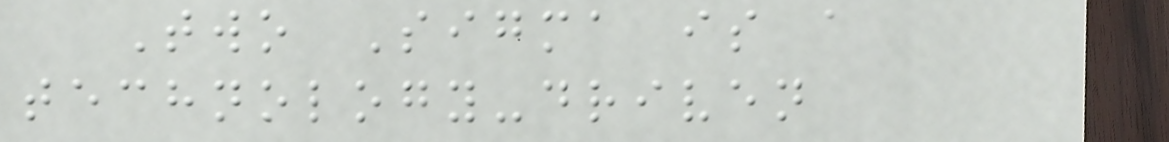Two Sigma is a
technology-driven
